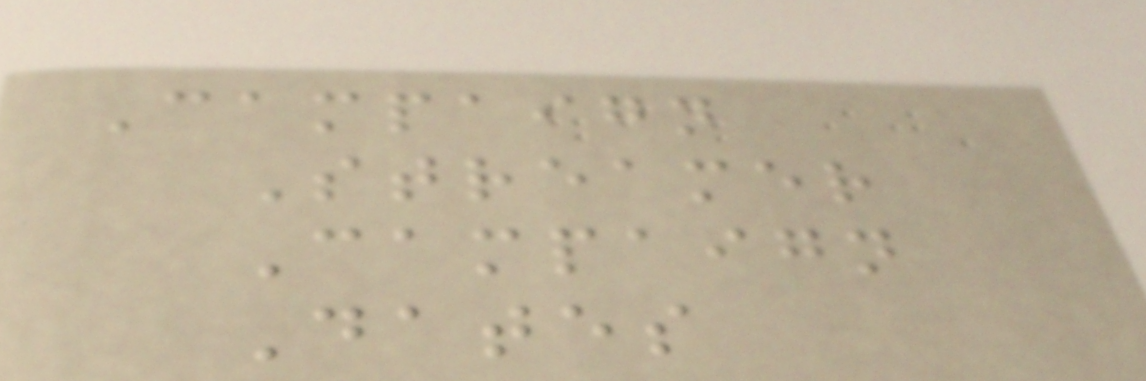Campaign
Streamer
Campaign
Dates
